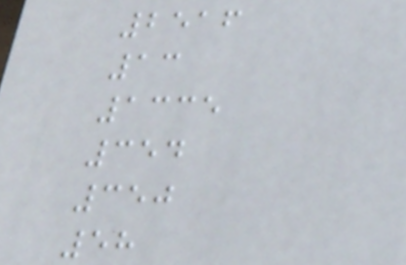2516
13
1335
354
350
58
